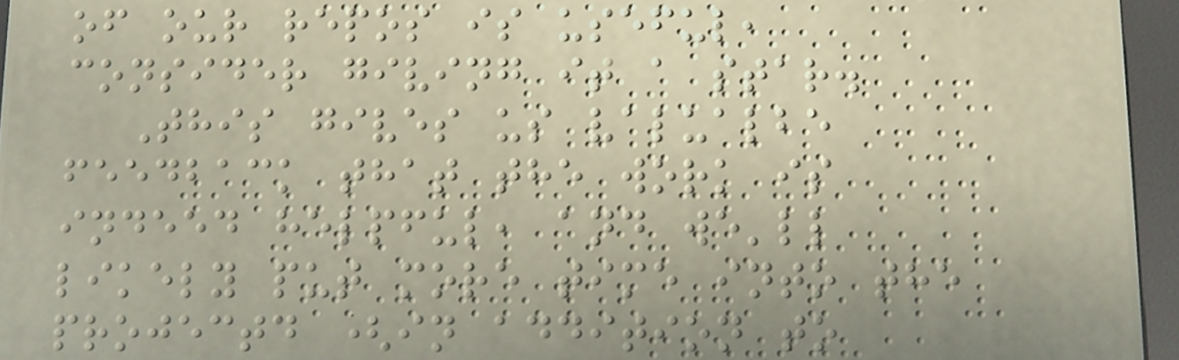of our repos is useful,
consider giving it a star.
This gives us valualbe
feedback that the work is
indeed helpful, and we'll
likely put more time into the
projectd (in addition to
